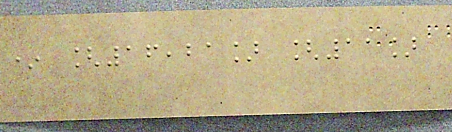* [16,21] [11]
